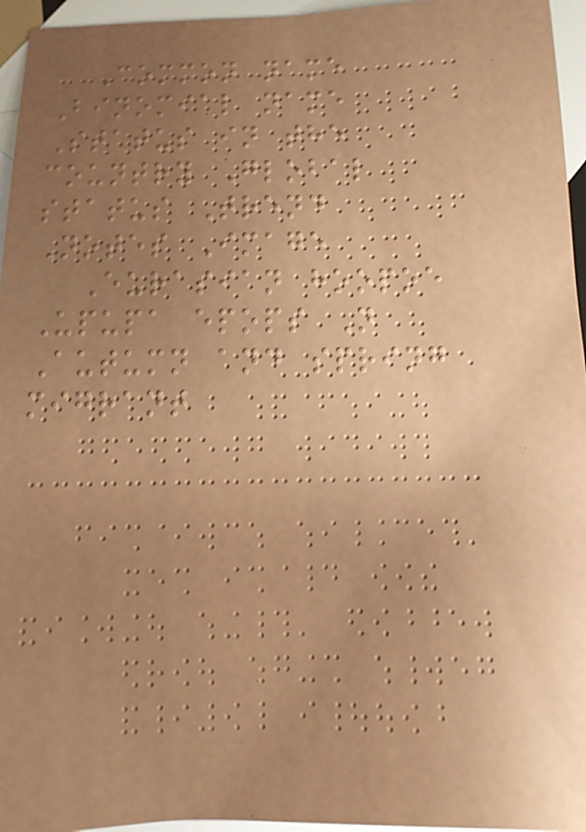Common name
Binomial name
Status in the
country Global
status Trend
Notes Image
Eurasian hoopoe
Upupa epops N
Autumn and spring
migrant
